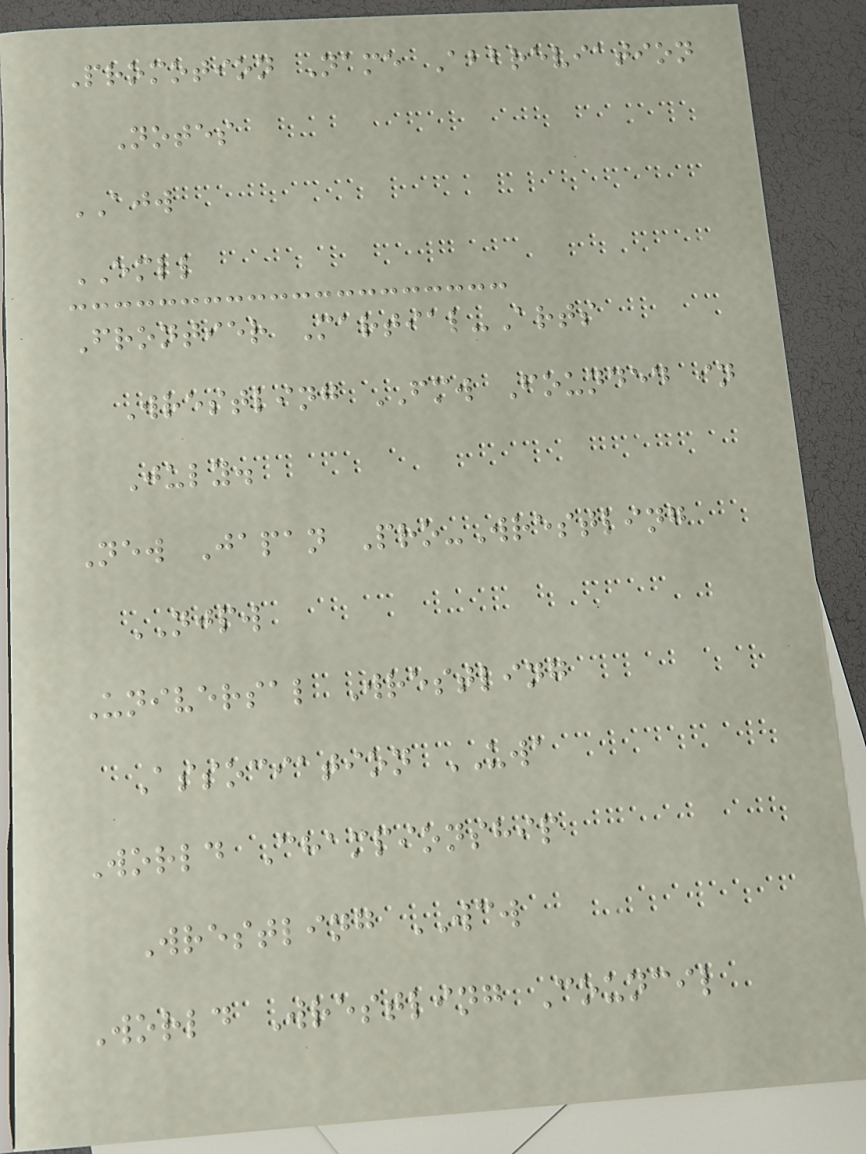Promotion Name Abbreviation
Notes
AJW
EMLL
Frontier Martial-Arts
Wrestling FMW Founded in
July.
New Japan Pro-Wrestling
NJPW
Universal Wrestling
Association UWA
World Championship
Wrestling WCW
World Wrestling Council
